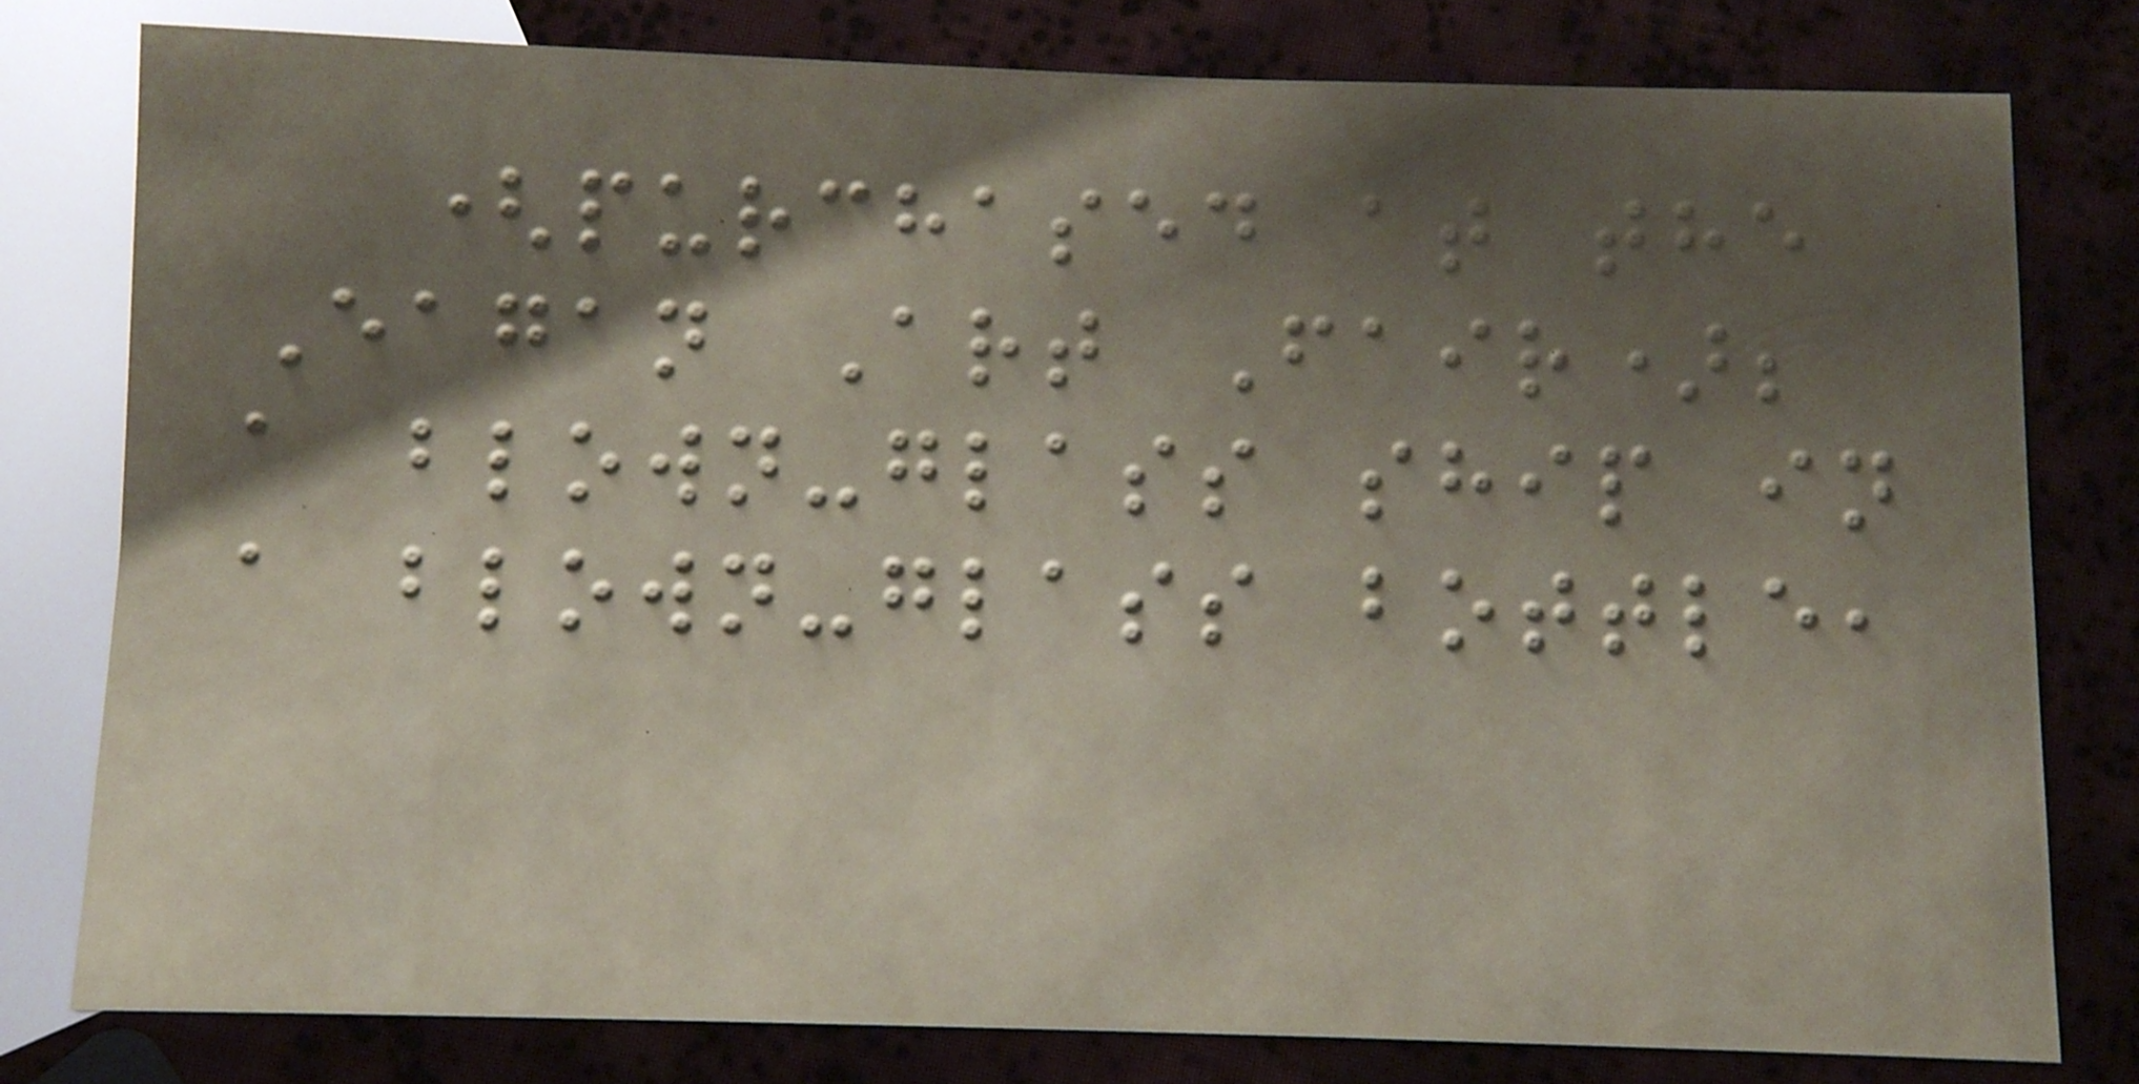(purchased at the
Eagan Art Fair);
a blown-glass ship in
a blown-glass bottle,
